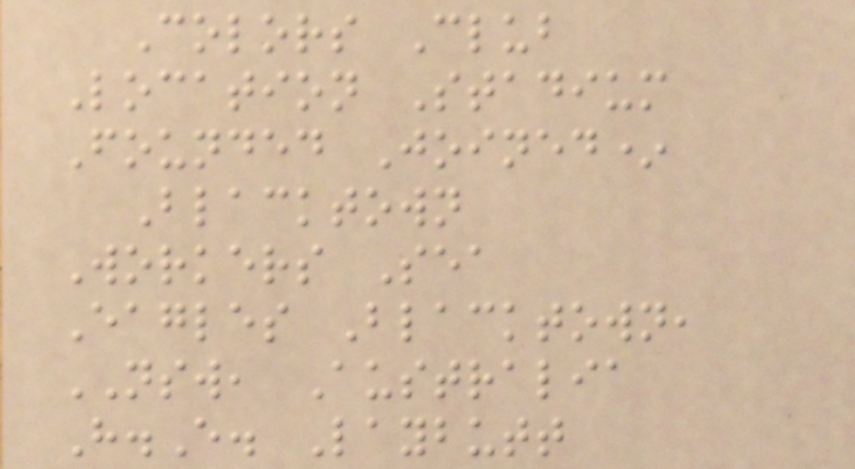Colors Club
Location Stadium
Founded Joined*
Blacktown
Workers Sea
Eagles Blacktown,
NSW, Australia
H.E. Laybutt
